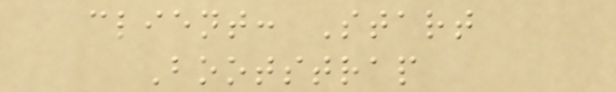client: Start
Bootstrap
